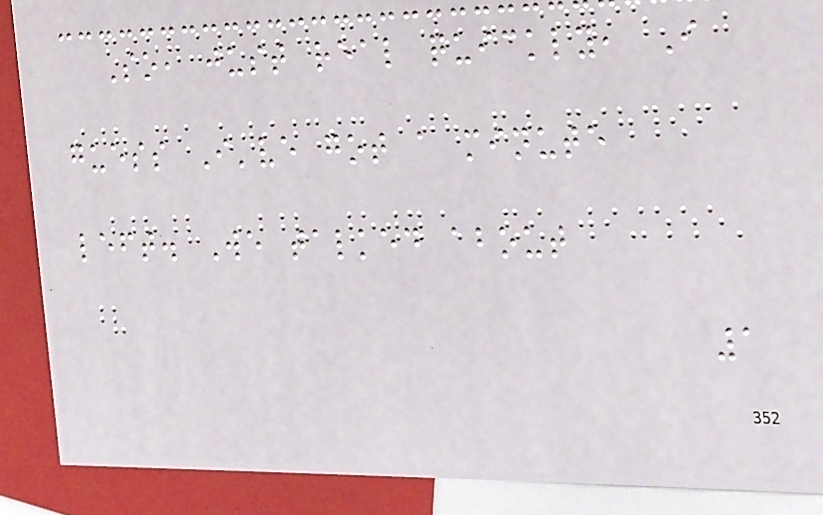So, just real quickly, I
guess I've got a minute
left. We talked about
1
